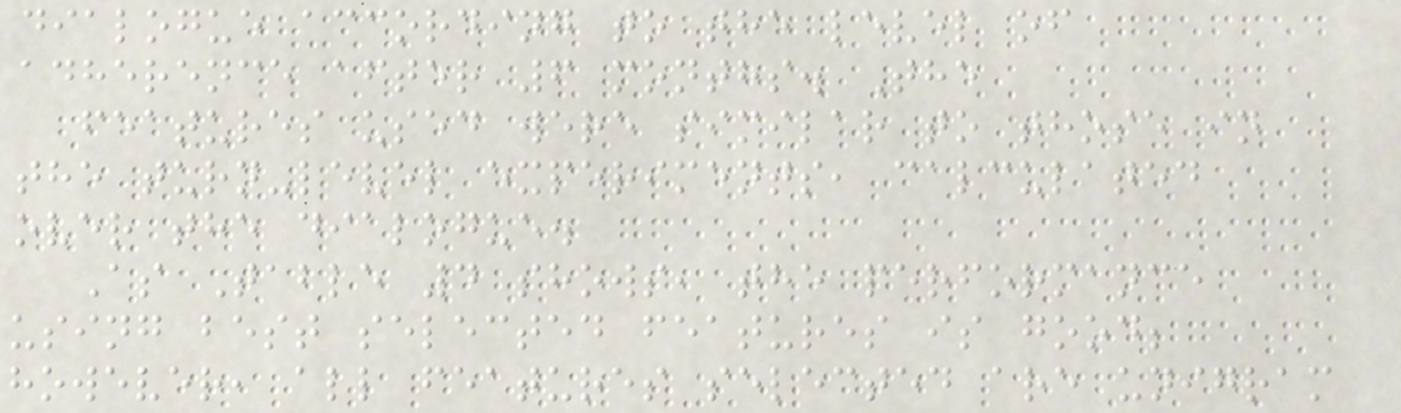dialogue according to the level of
adherence after 6 months. The
features used were similar to those in
the turn-level experiments, calculated
over the dialogue.
As Table 4 shows, the performance
using best selected features is good;
however, all features selected are unigram
